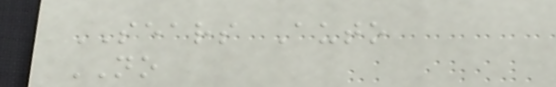SEARS Auto
NO
